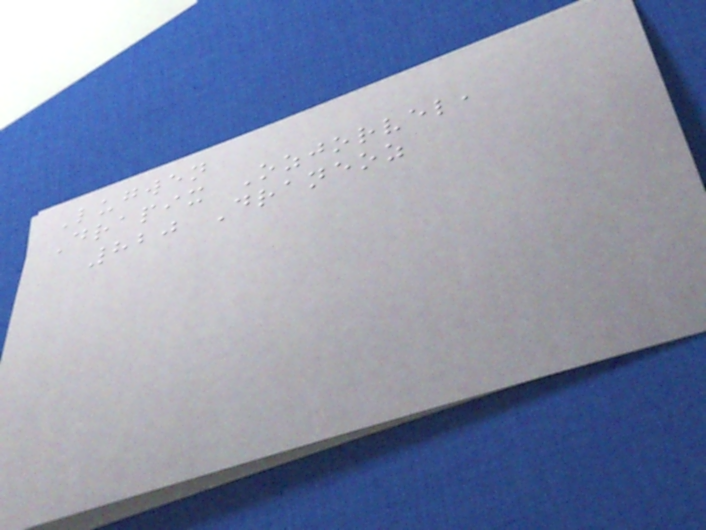Lugwen
Drapix Ozjorvel,
820 Draneoz
